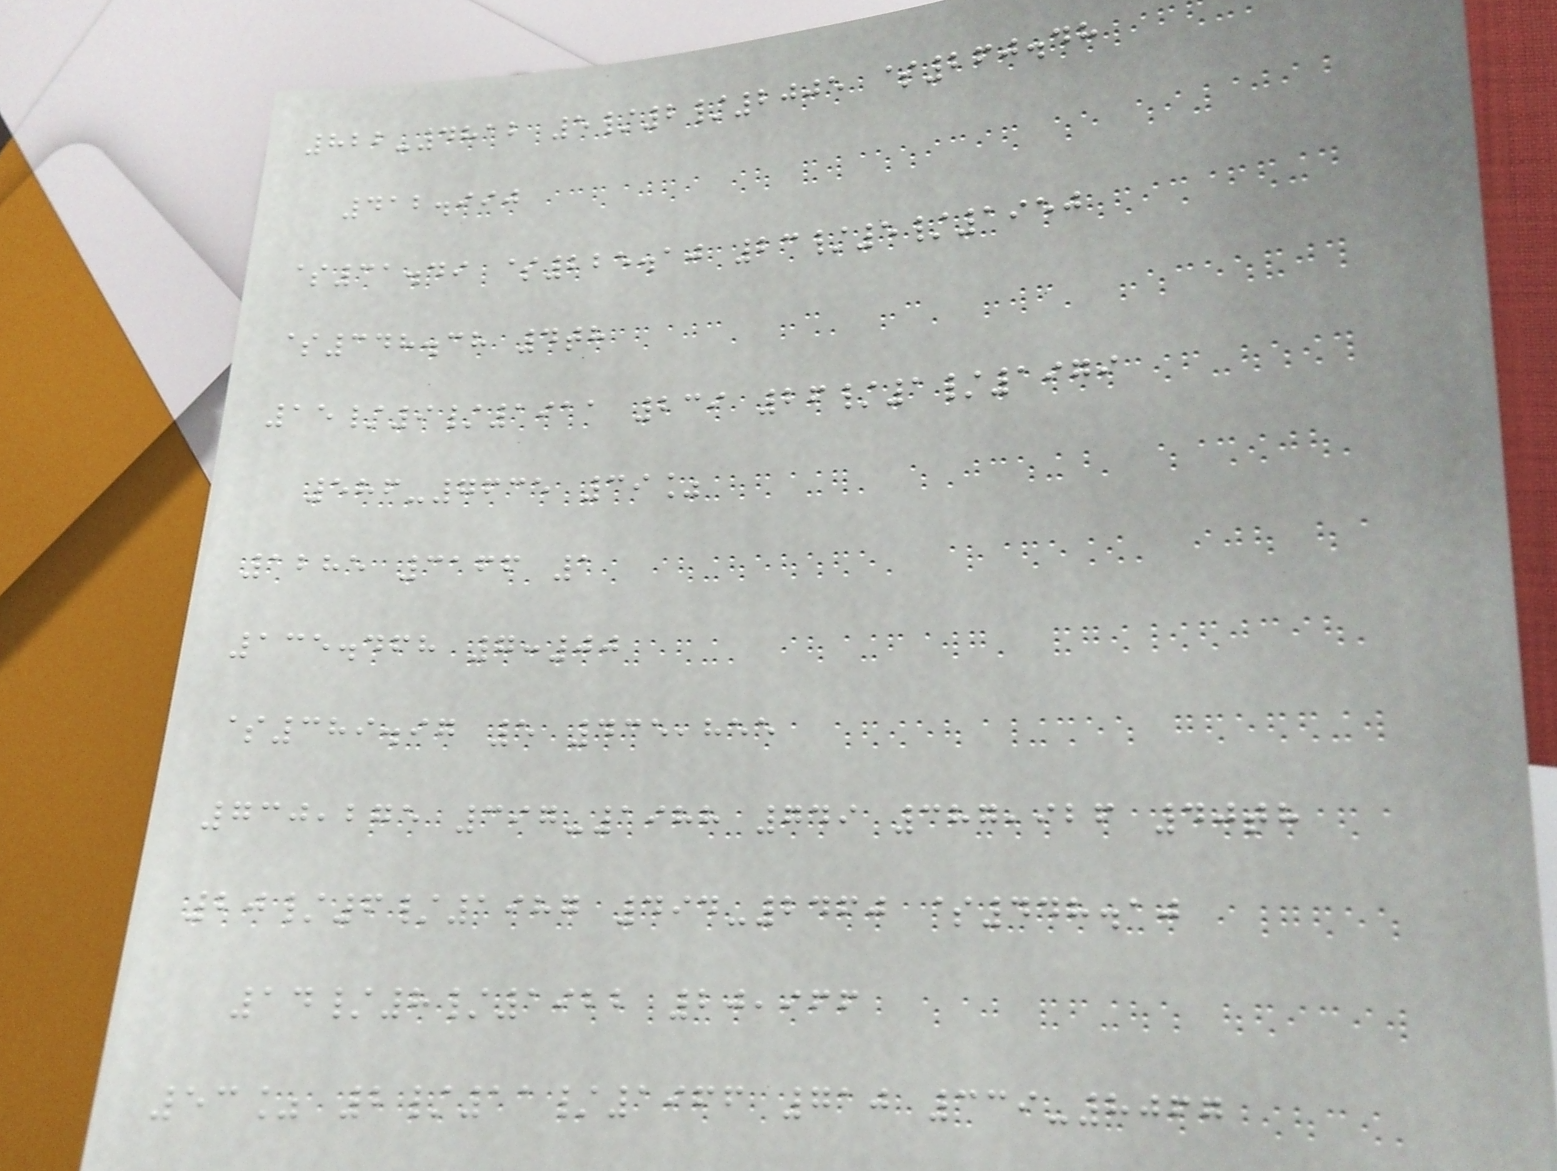822-4812 5/2/2005 $260.48
412.990
$31.49 $225.10 23/5/1950
$348.38 4th
15/9/1911 239 26/1/1979
586-7635 39%
1285 3166 1
135.468 7:00
$389.97 5 435,855
730,275 397-1988 749 387,926 40th
20/6/1987 494-2460 $448.10
14/8/1922 20,966
53% 2/11/1966 710 339-8067
